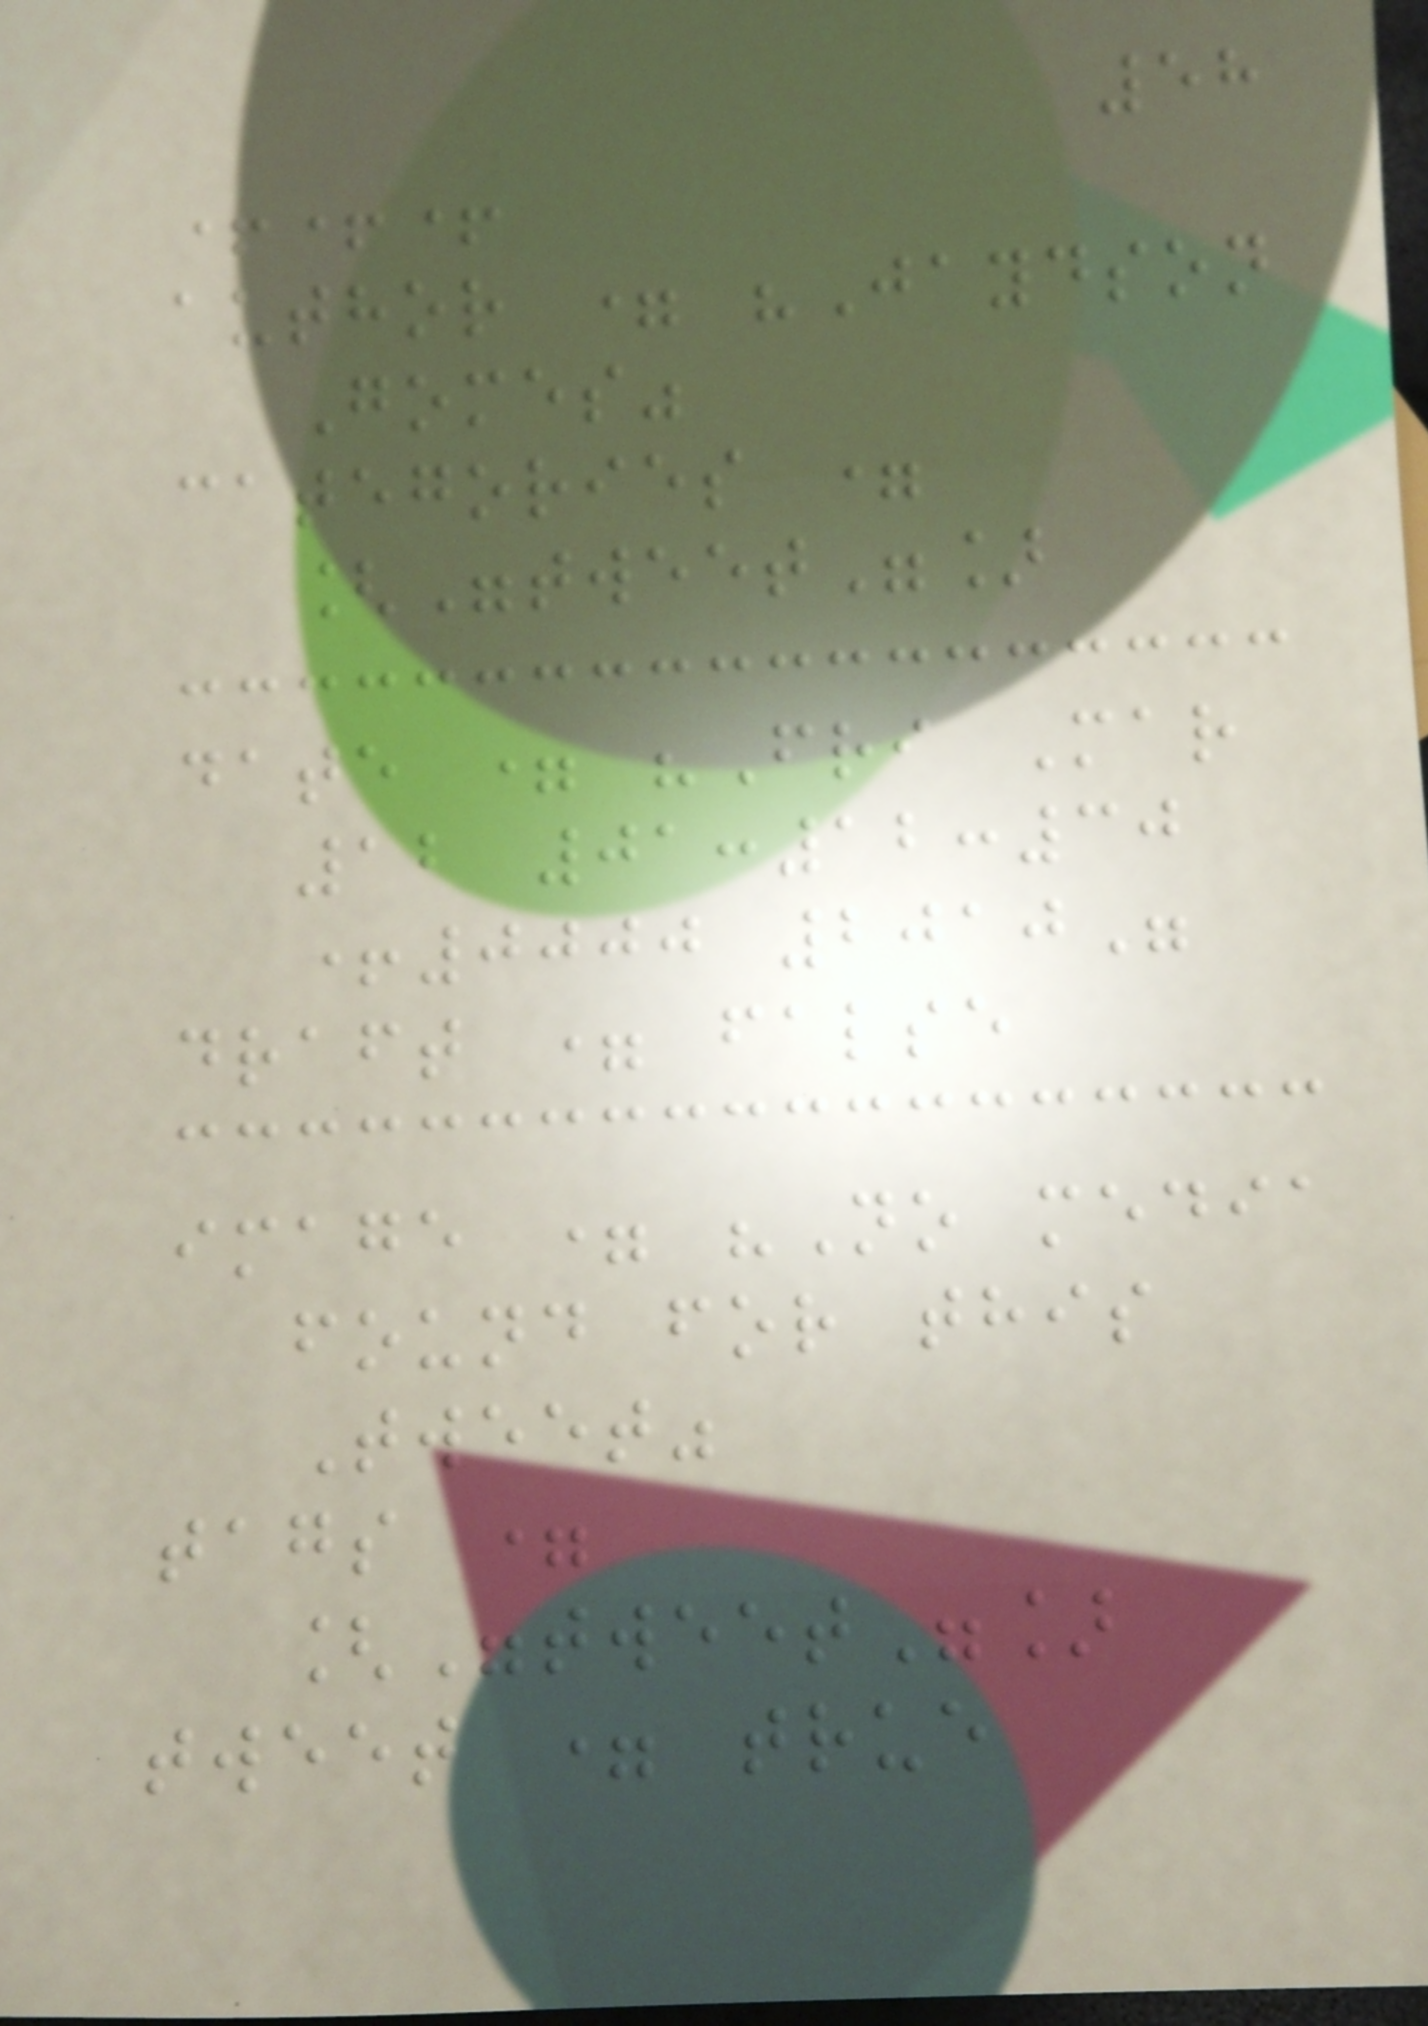58
+++
author = "Jaydson
Gomes"
categories =
["tweet"]
date = "Fri Mar
12 01:12:30
+0000 2010"
draft = false
image = "No media
found for this
Tweet"
tags =
["tweet"]
tweet = true
